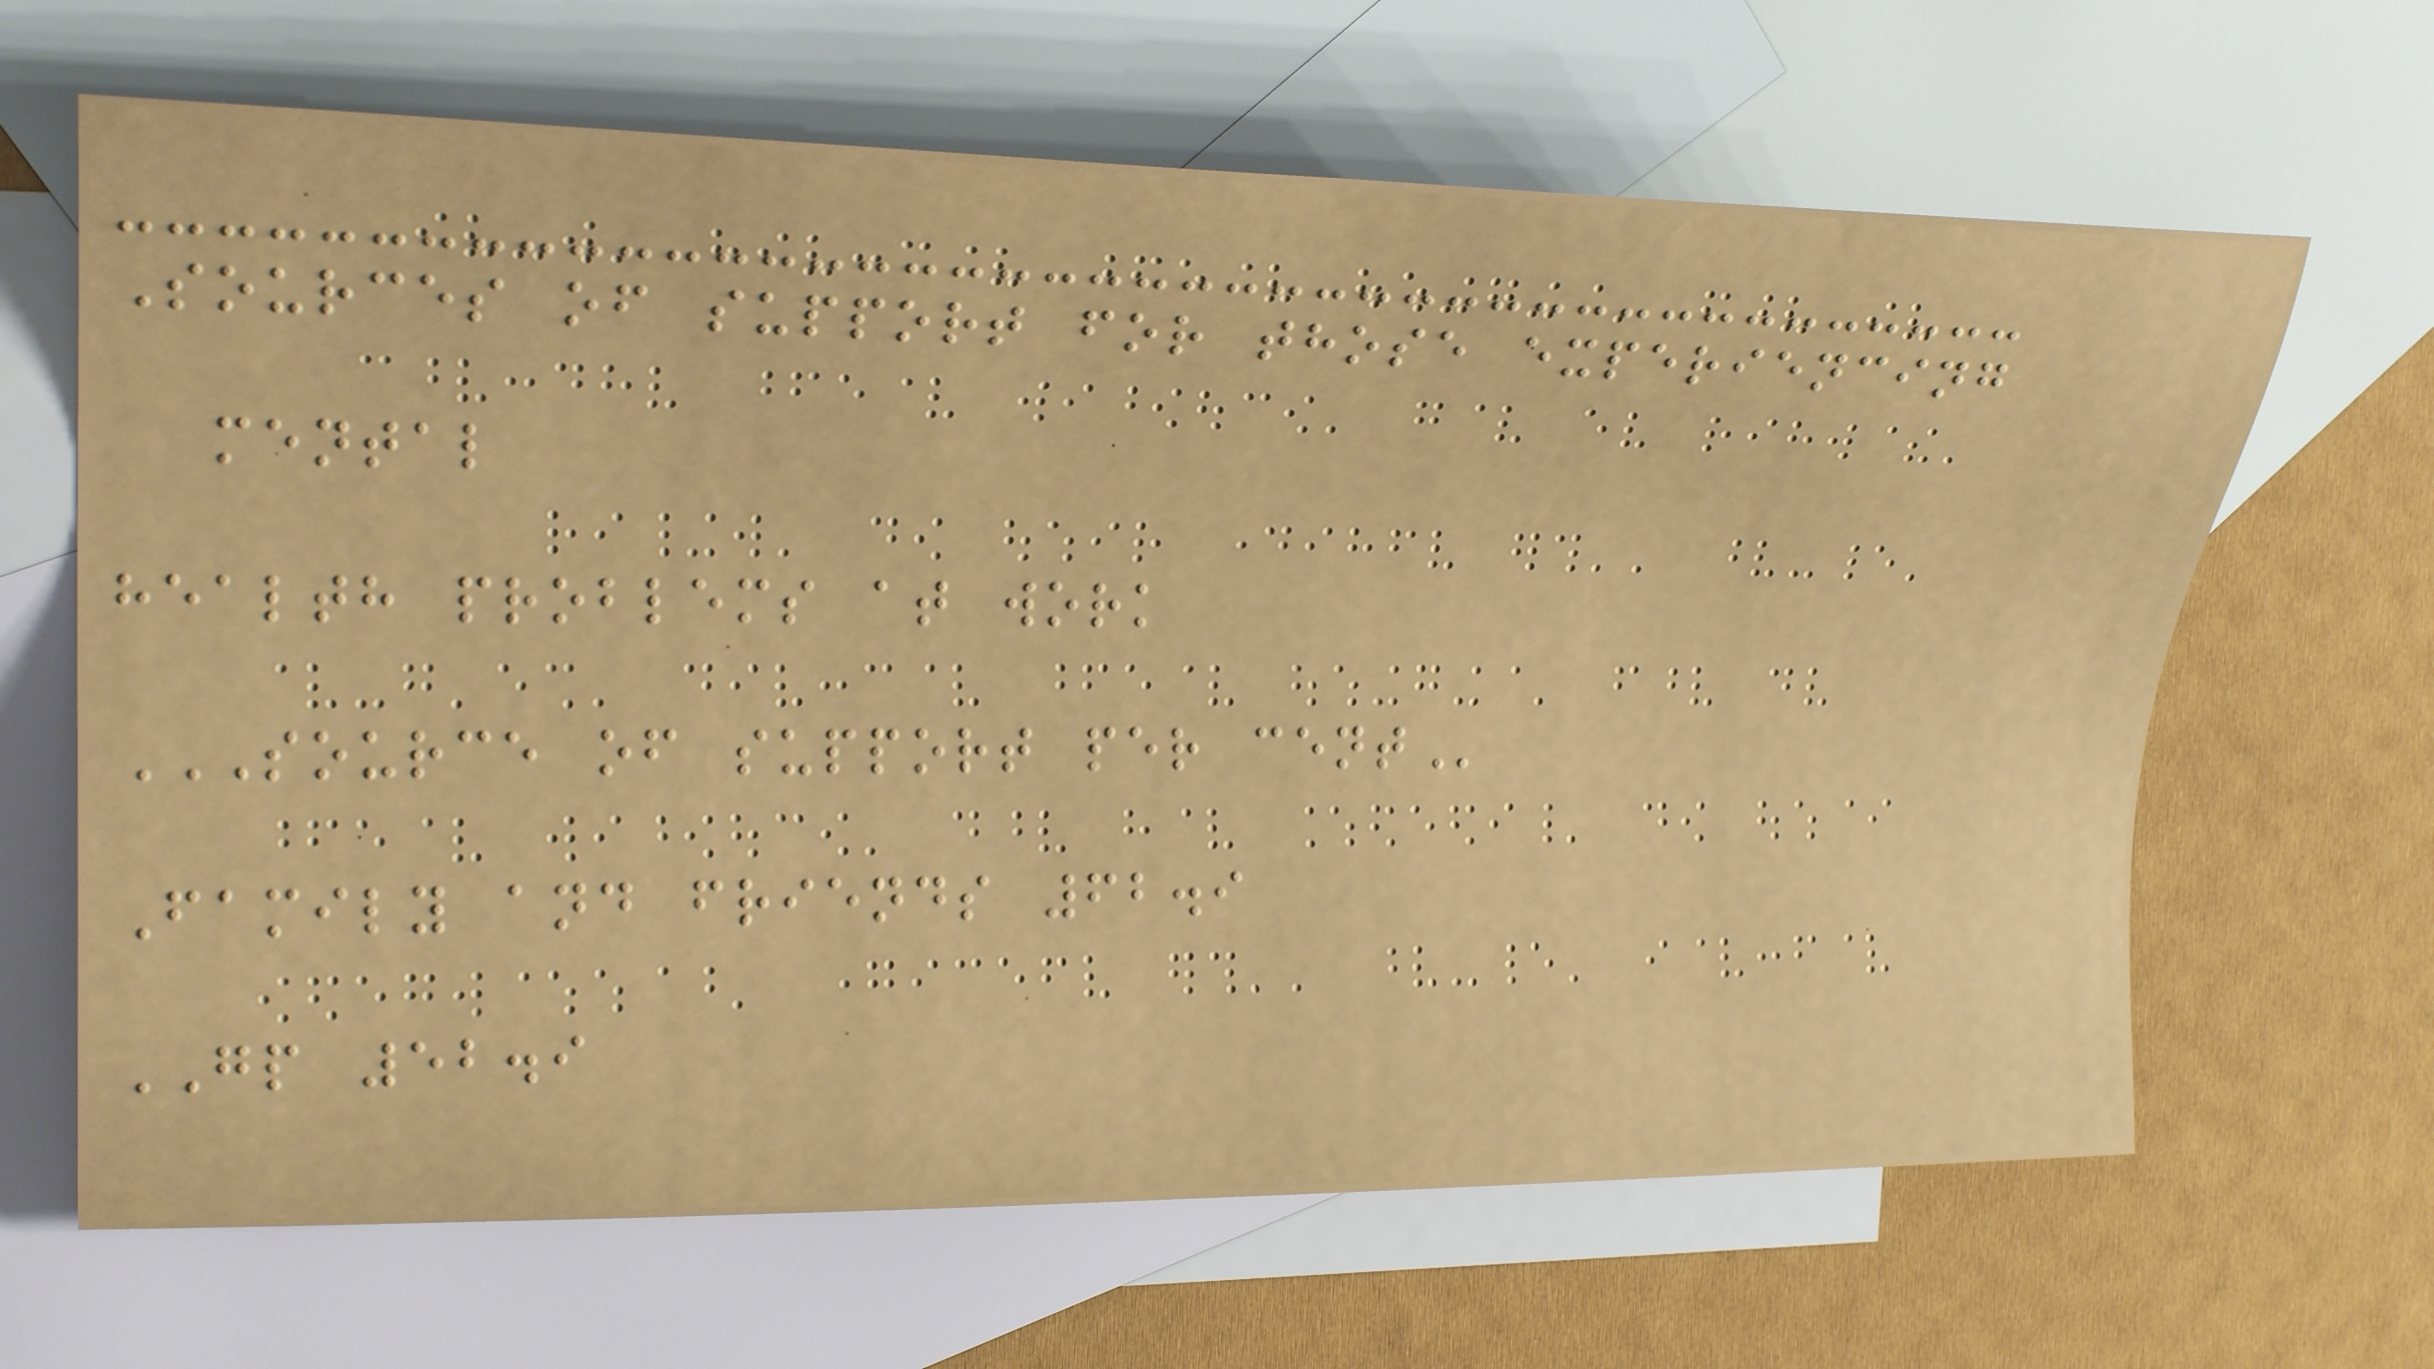Sources of support for those experiencing
mental
health problems at work
SOURCE OF SUPPORT PER CENT
Family and friends 62.9
GP 52.9
